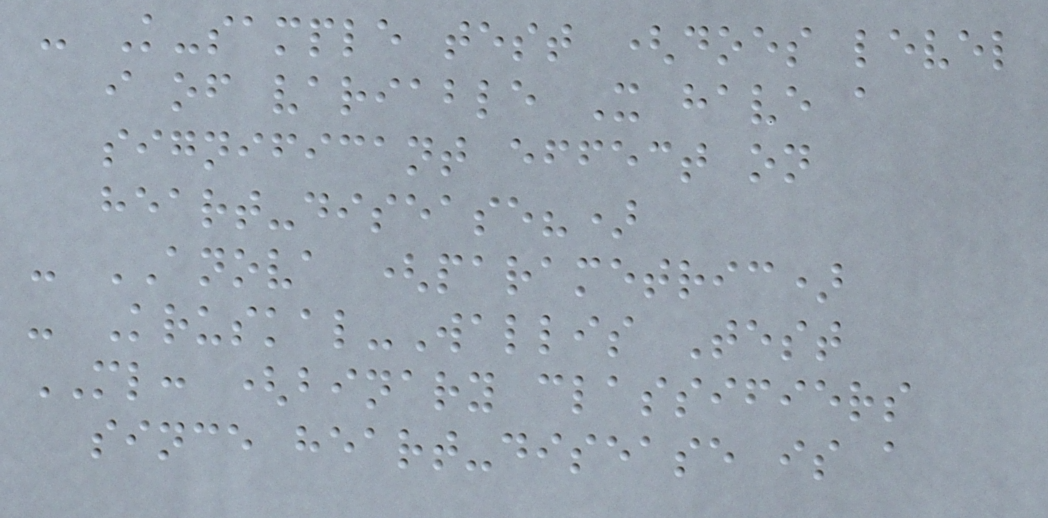- K-sample test (does level
i of variable X have a
significant effect on
heart-disease?)
- ANOVA (parametric)
- Kruskal-Wallis Test
ML: (binary classifiers
since heart-disease is a
